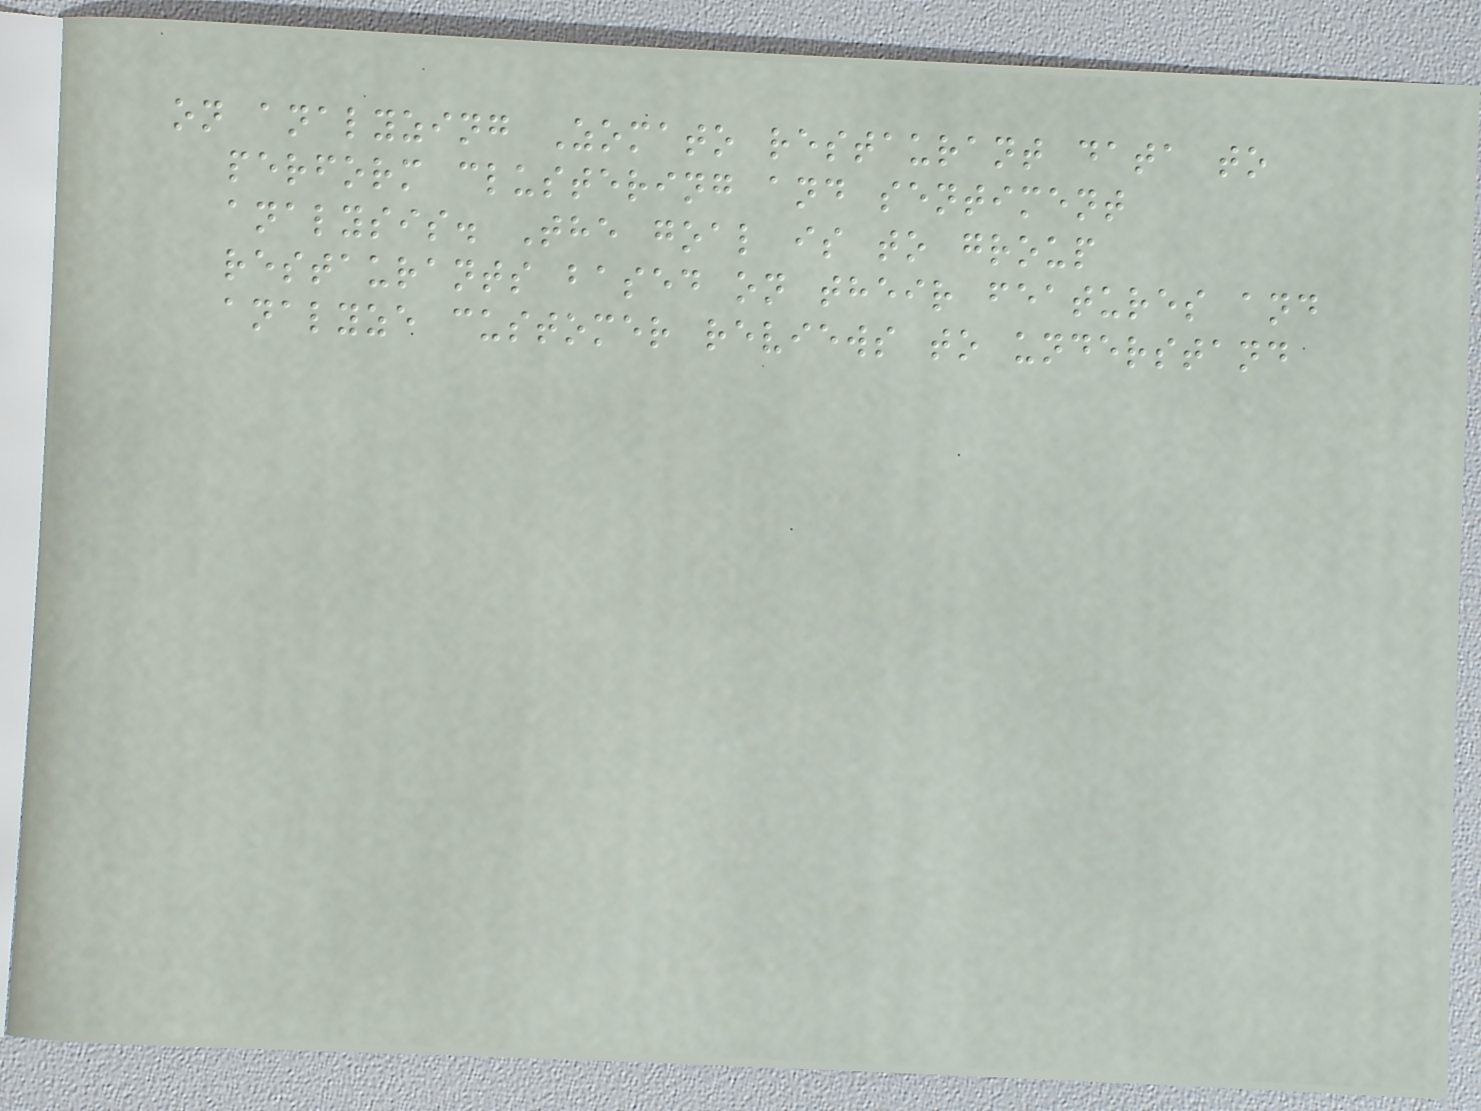on analyzing Zomato restaurant data to
perform clustering and sentiment
analysis. The goal is to group
restaurants based on their features and
analyze customer reviews to understand
